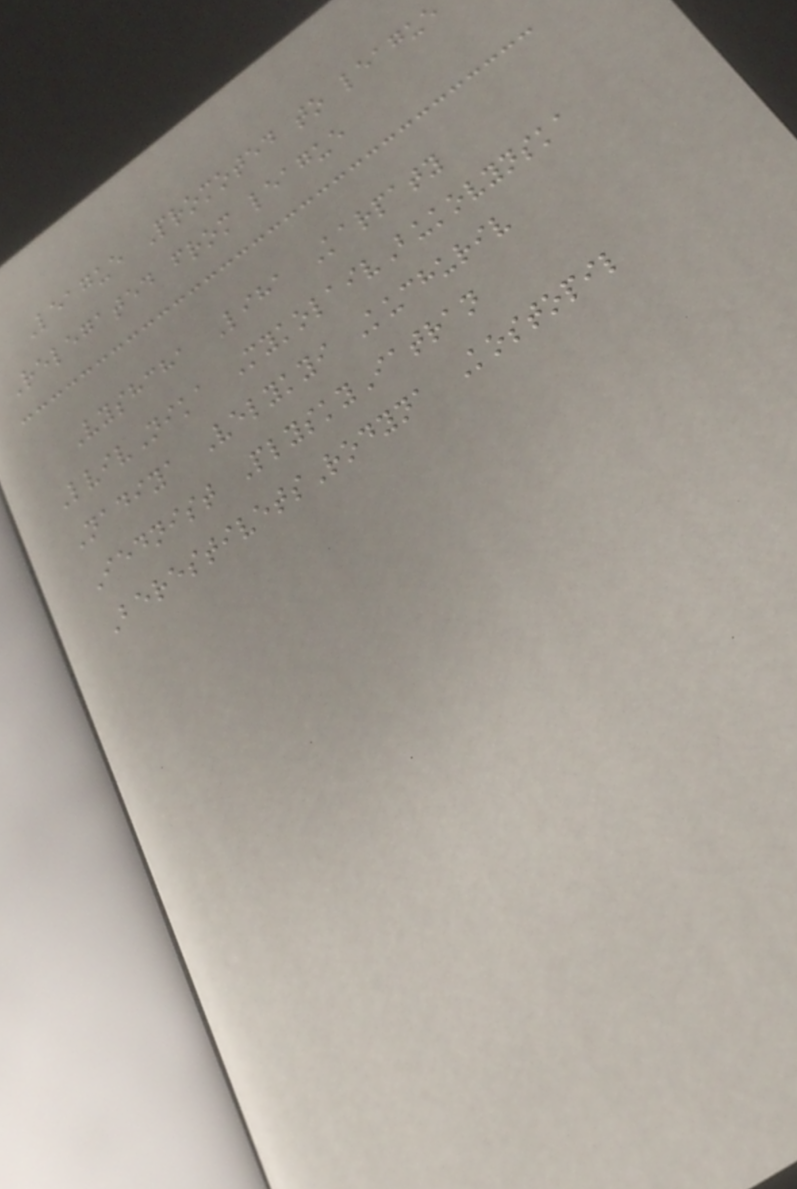League Promoted to league
Relegated from league
Vyshcha Liha Karpaty
LvivNika MykolaivBukovynska
Nadiya Velykyi Kuchuriv
Iednist PlyskyIatran
BerestivetsRodyna Kostopil
